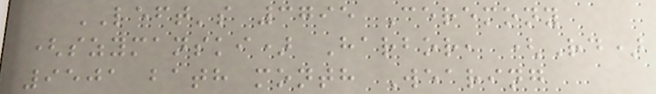LEFT's 3795 Ceremony
(szymanski) Harbor, (Rd)
9501 bath month Wearing
